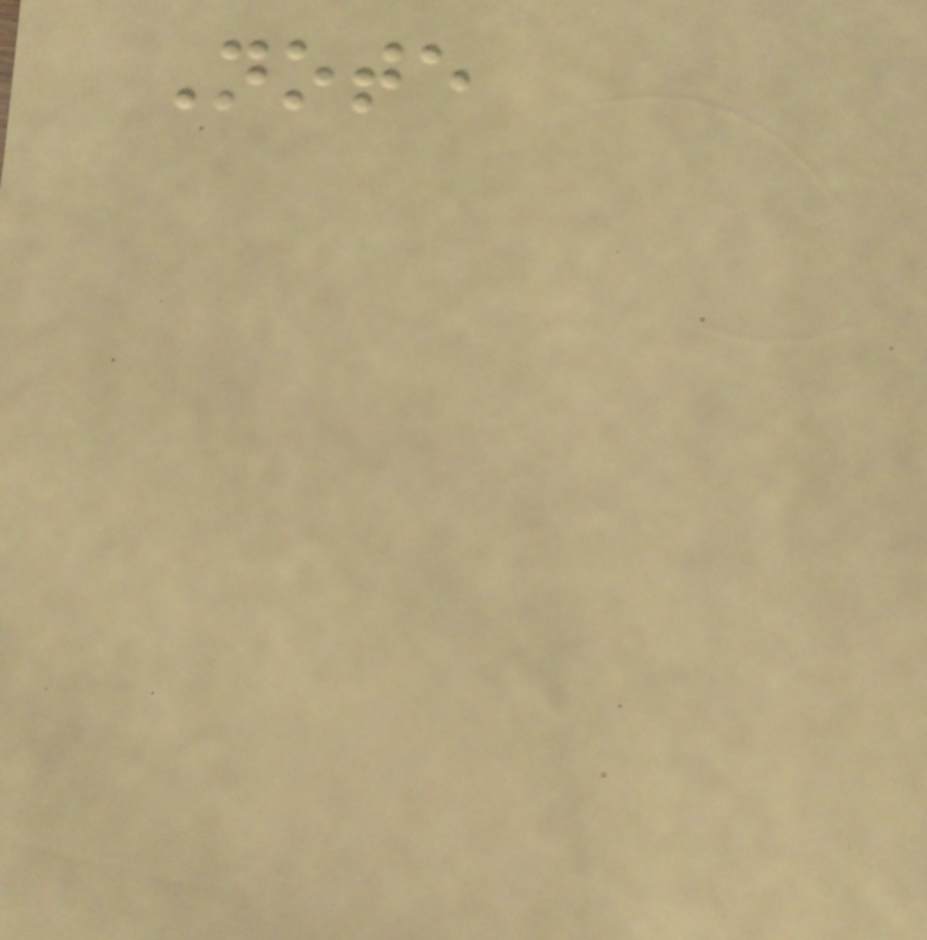Note
